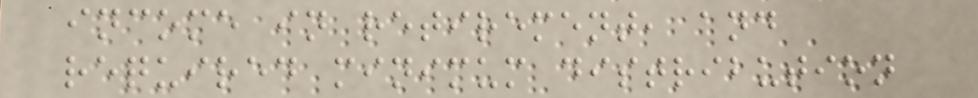income in retirement, and
required minimum distribution
